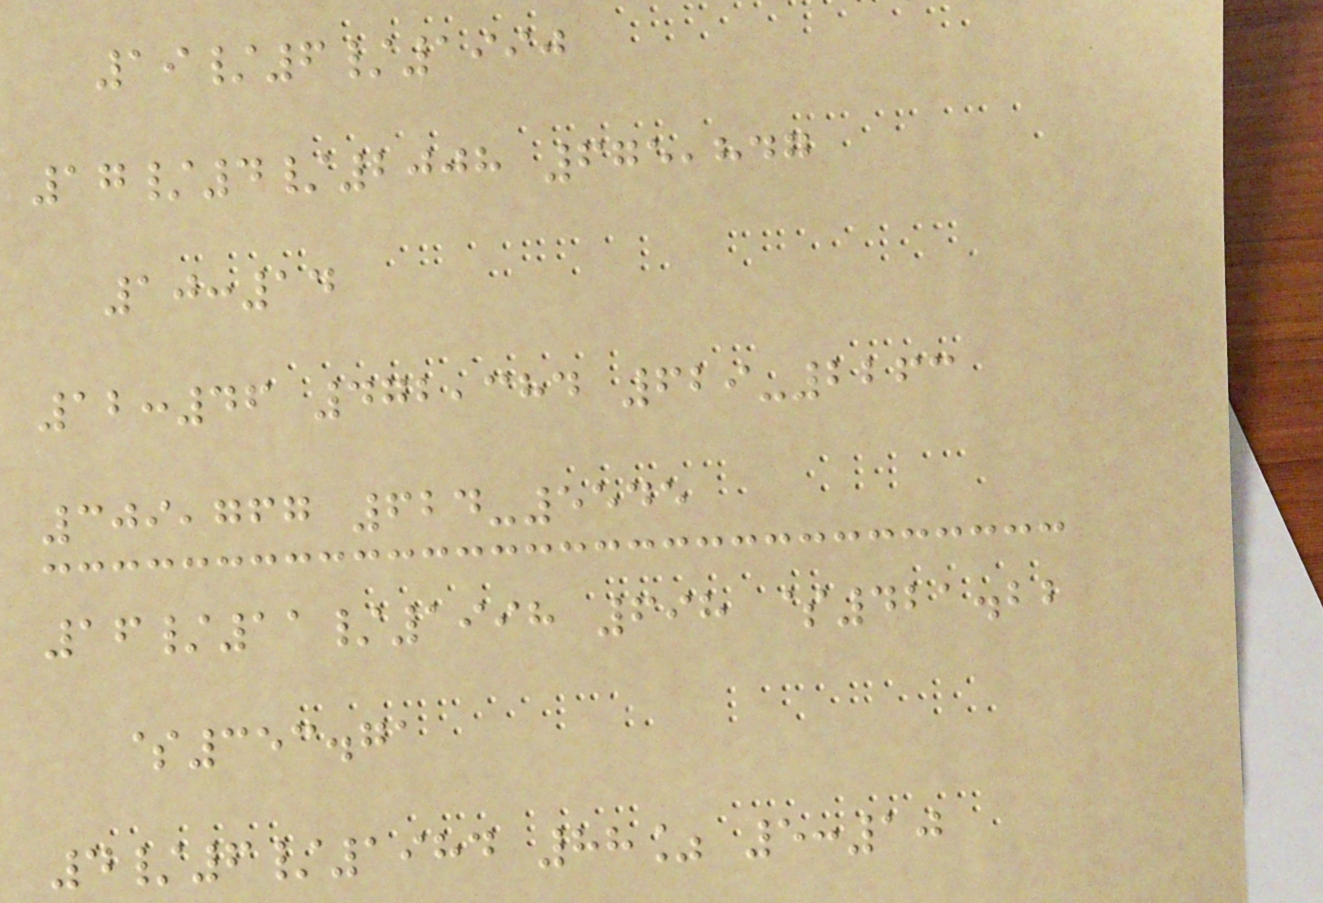19/6/1990
17/4/2008 675,847
10:14
12:46 472,384 629-2263
309,767 624-5545
16/11/1998 698 $421.22
$353.71
4/6/1984 88% 5:10
